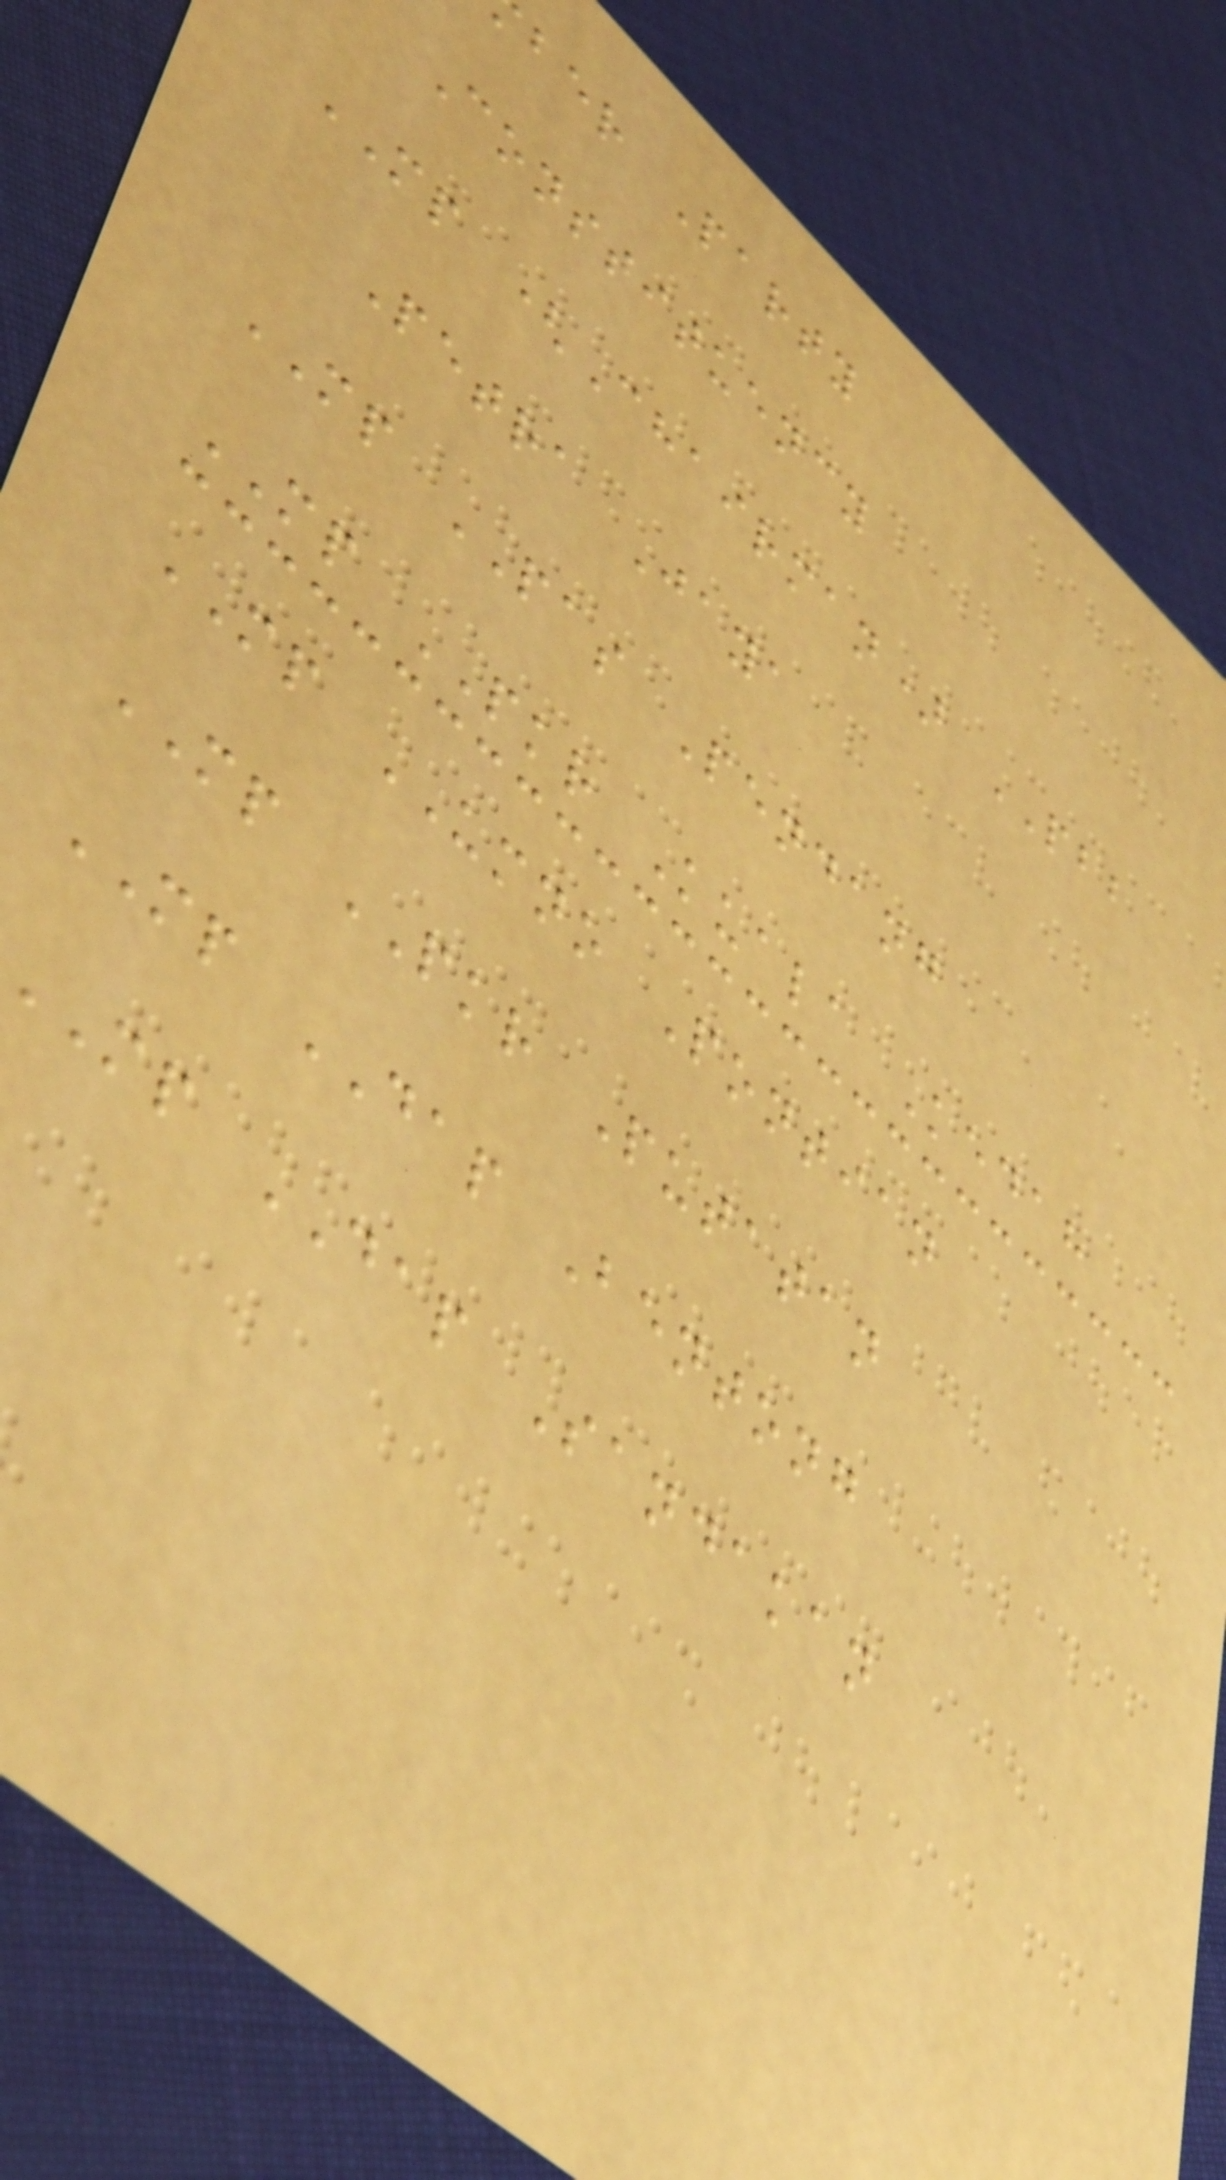ber Party
Constituency
MP (Chairman) PBB
Petra Jaya
MP PAS Pendang
MP PKR Kuala Kedah
MP UMNO Pontian
MP PKR Putatan
MP DAP Bentong
mp DAP Sandakan
